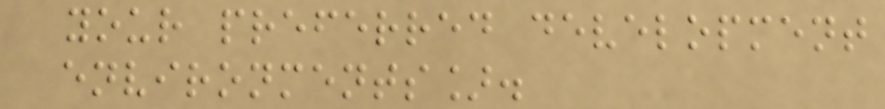your preferred development
environments].
